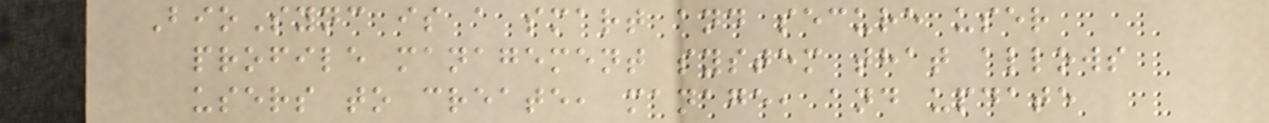BioSync is a smart and secure user
profile management system that allows
users to create, manage, and update
